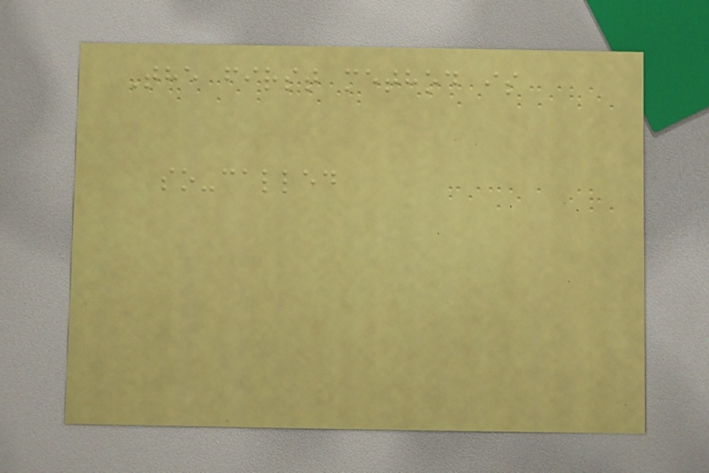The first method is
so-called
